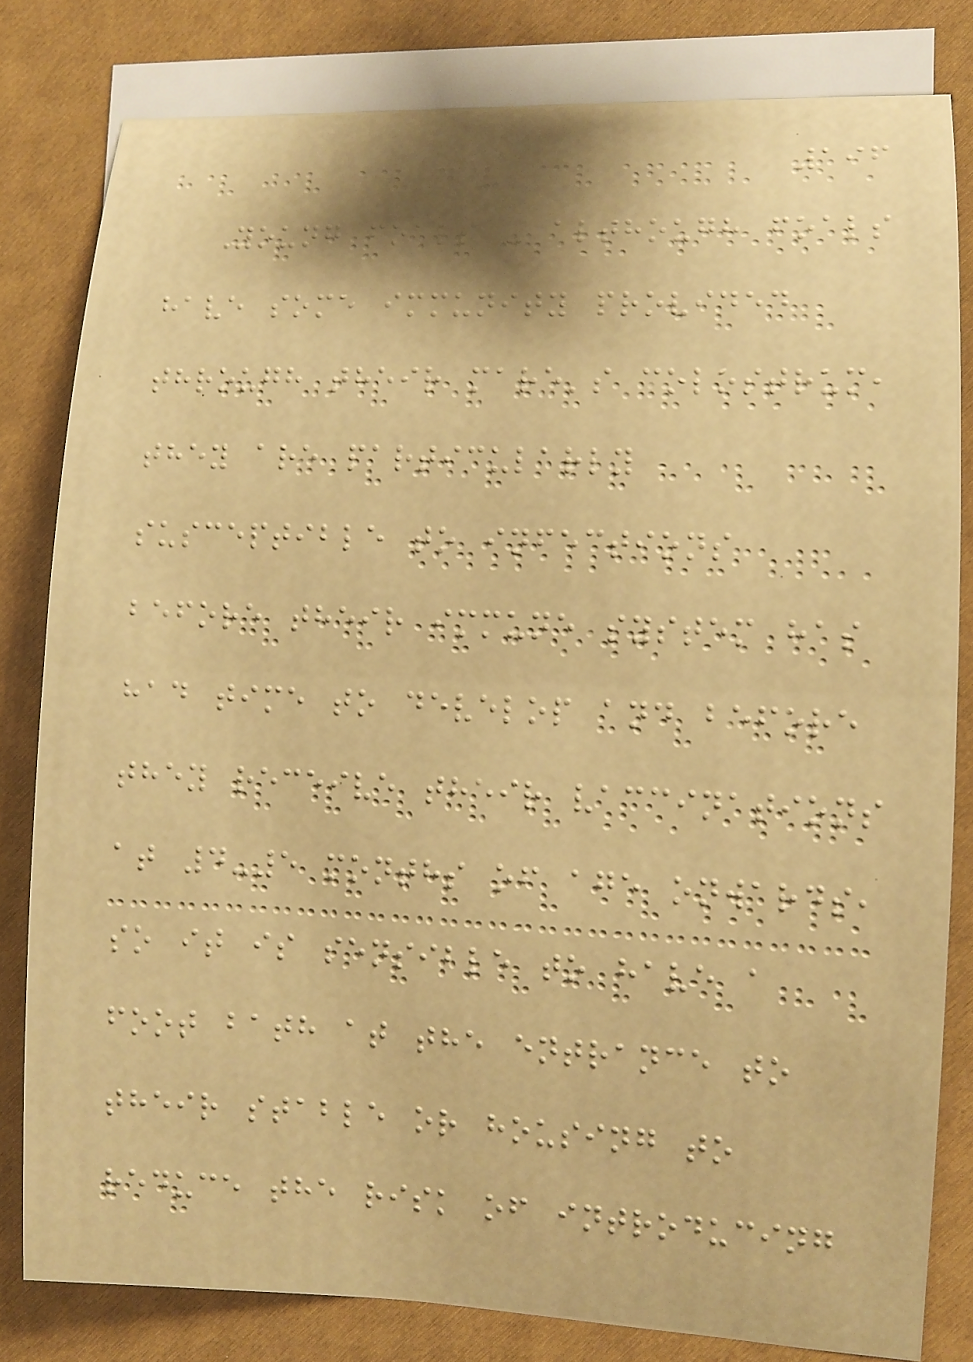196
Young foals - although foals
have some immunity provided
through their mare's colostrum,
they are particularly
susceptible to infections
before their immune system has
had time to develop and before
they receive their vaccinations
at 4-5 months of age onwards,
so it is sensible to have a
foot bath at the entrance to
their stable or housing to
reduce the risk of introducing
